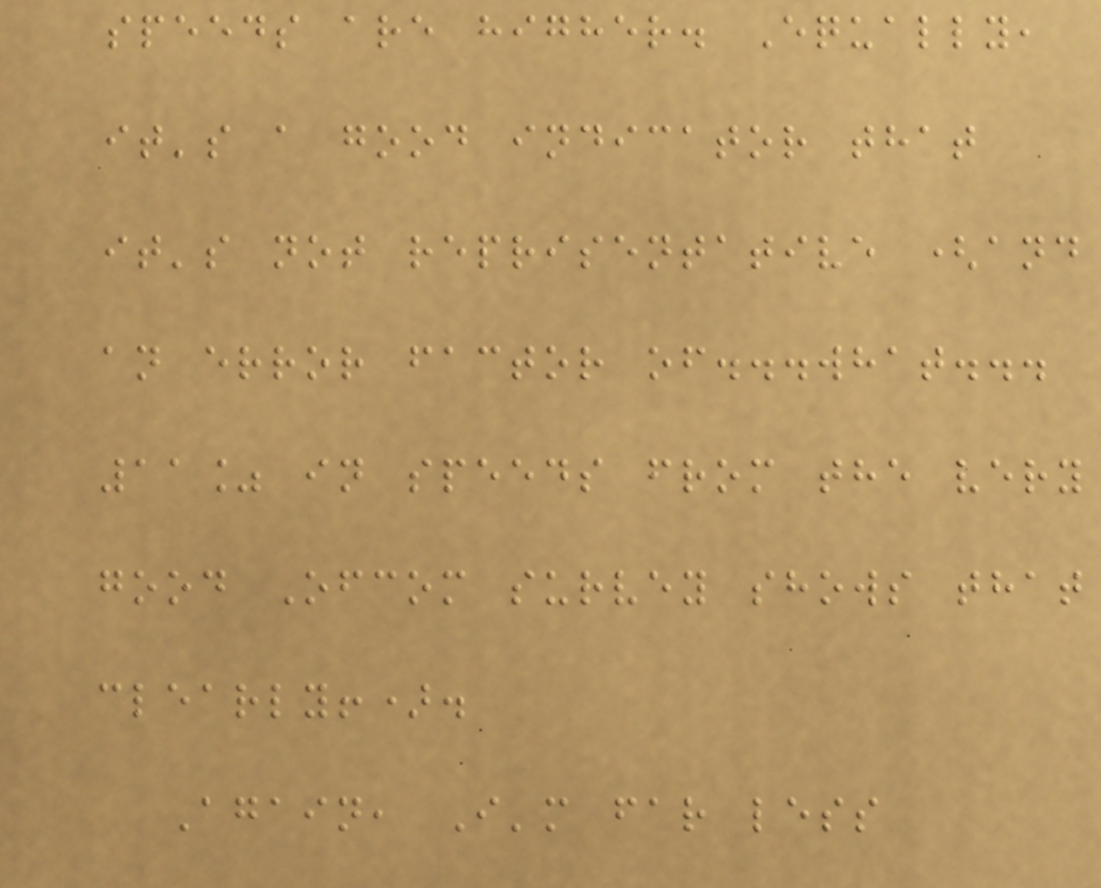speeds are higher. Equally,
it's a good indicator that
it's not reprisentative (and
an error factor of...what...
11% in speeds from the very
good Ofcom survey shows that
clearly!).
Again, I'm far less
